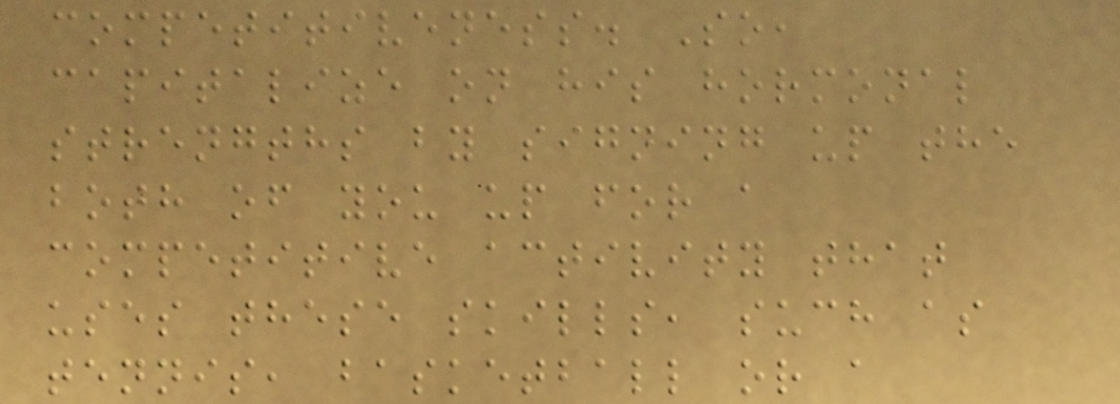competitiveness. So,
capitalize on his hormonal
strengths by signing up the
both of you up for a
competitive activity that
uses these skills, such as
tennis, basketball or a
